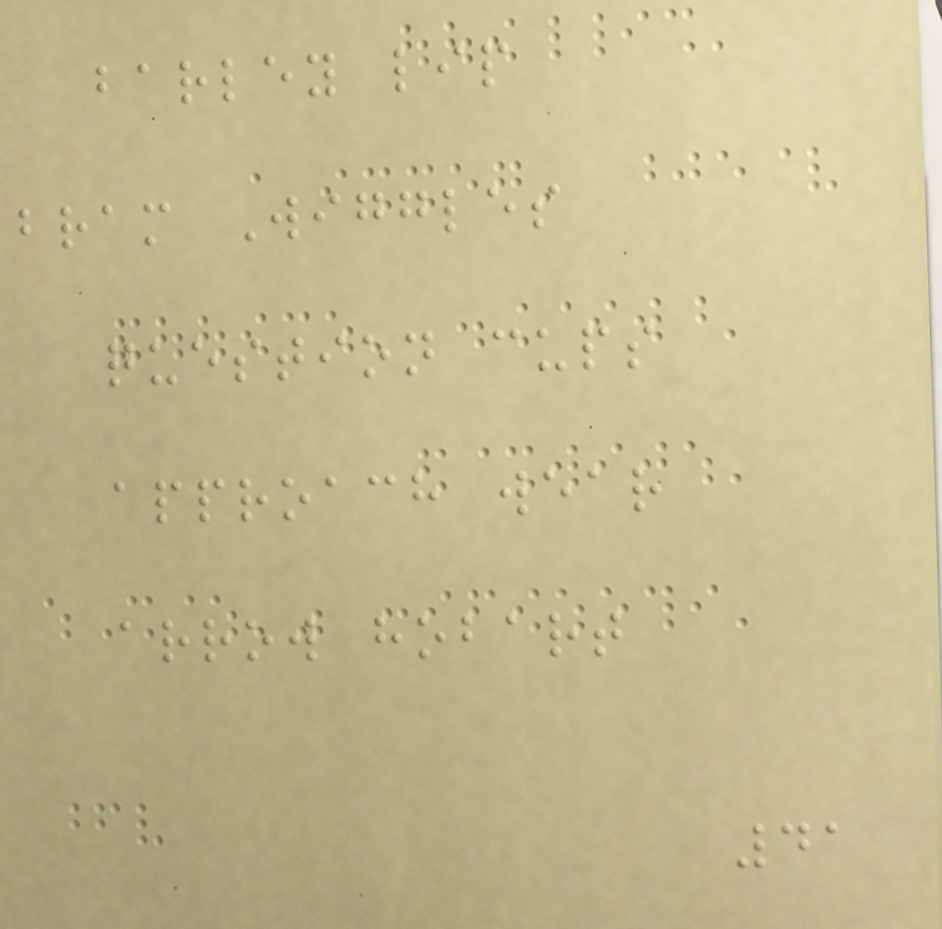barley lip
bram Wiggles
question cups
approach wear
arrow hobart
41
